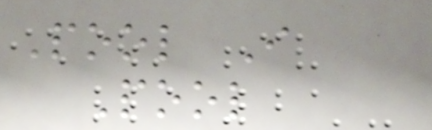Pool I
Pool
